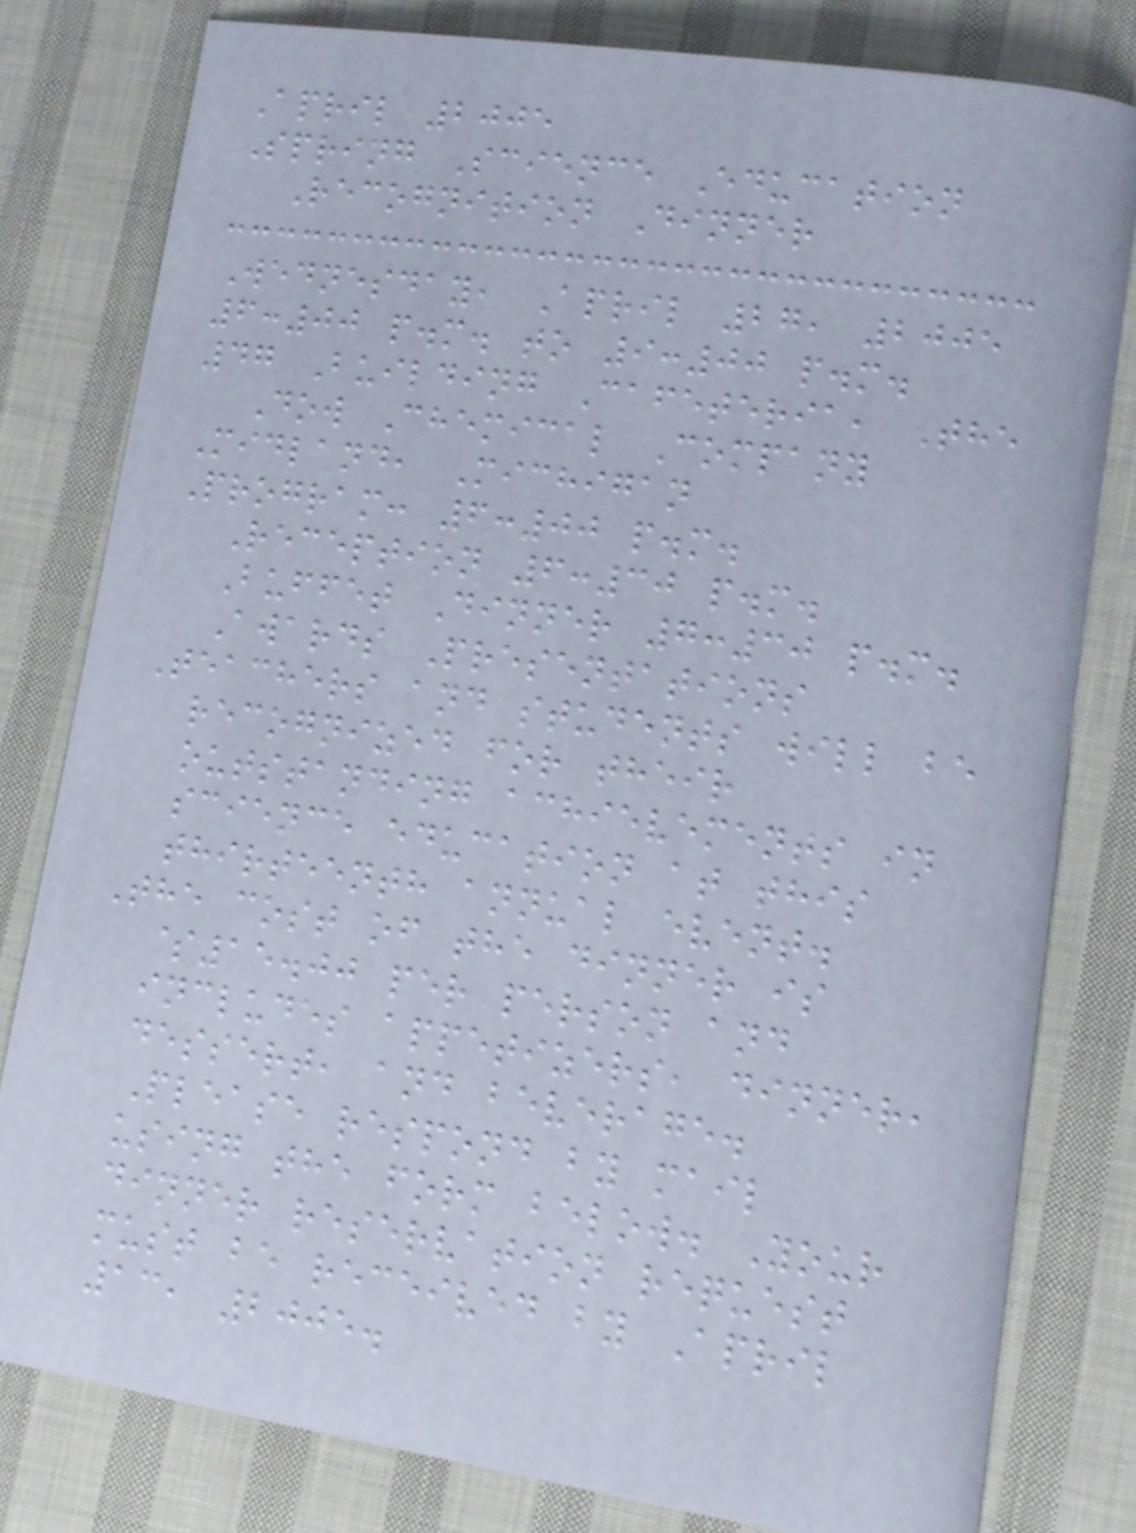April 2005
Spring Science Education
Recognition Dinner
Wednesday, April 27, 2005
6:00 p.m. to 9:00 p.m.
47 Building Cafeteria, The
Dow Chemical Company
Midland, Michigan
Program: 6:00 p.m.
Reception 6:30 p.m.
Buffet Dinner 7:30 p.m.
Awards Presentations
Teachers and students will be
recognized for their
outstanding achievements in
science education at this
thirteenth annual event.
The cost of the dinner is
$15.00 per person and
includes appetizers, dinner,
dessert, and beverage.
Please respond by mail
using the form below. Your
dinner reservation request
must be received by April
13, 2005.
